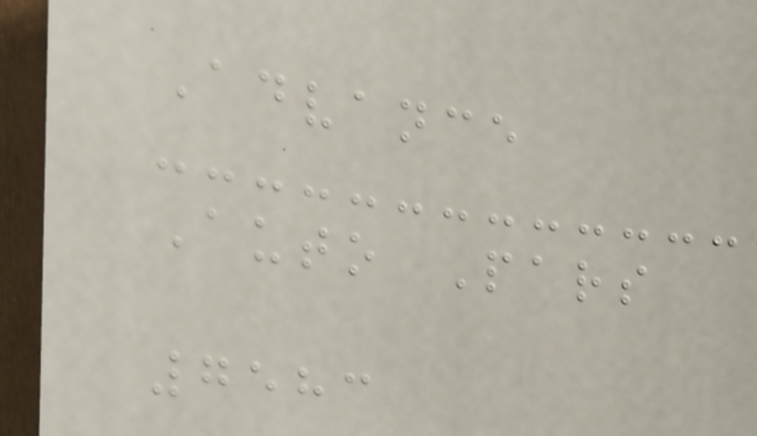Advance
Auto Pars
7583
